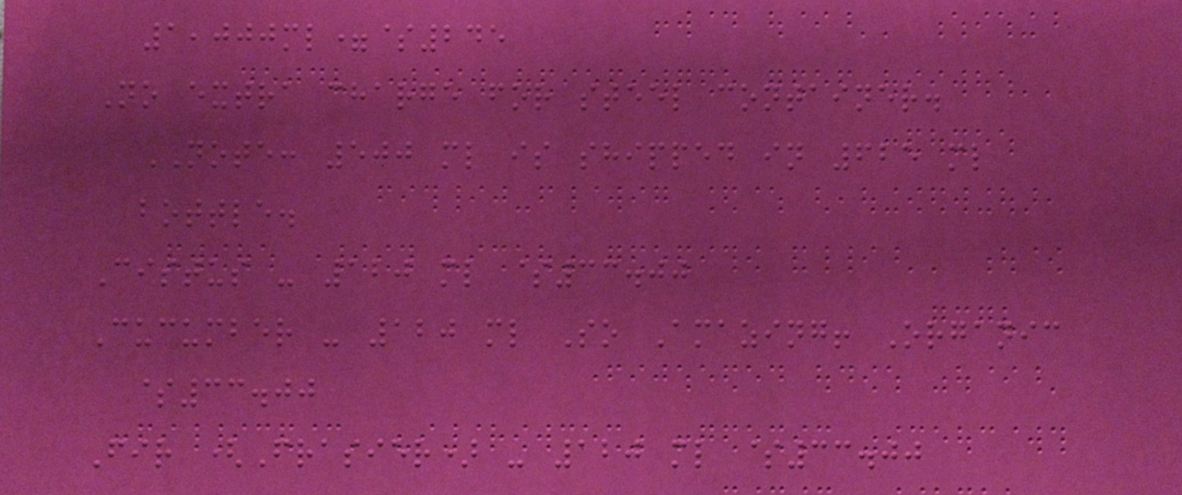1,000ml=$245
No extra charge for steel container.
NOTE: 500 ml is shipped in 625 ml
bottle.
Cistus - 120 ml $33.00
Cucumber - 120 ml So Amazing! Organic
$33.00
Fir (Frasier) - 120 ml $33.00
